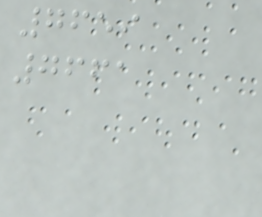7659
7661
